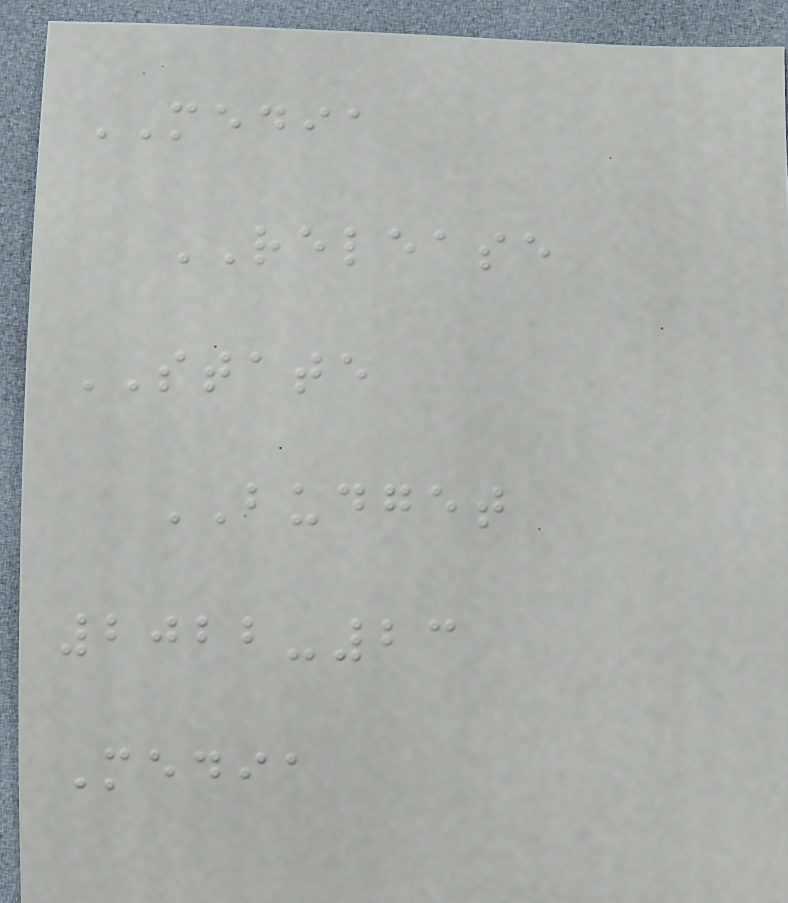MEDIA
RELEASE
STATE
BUDGET
2022-23
Media
